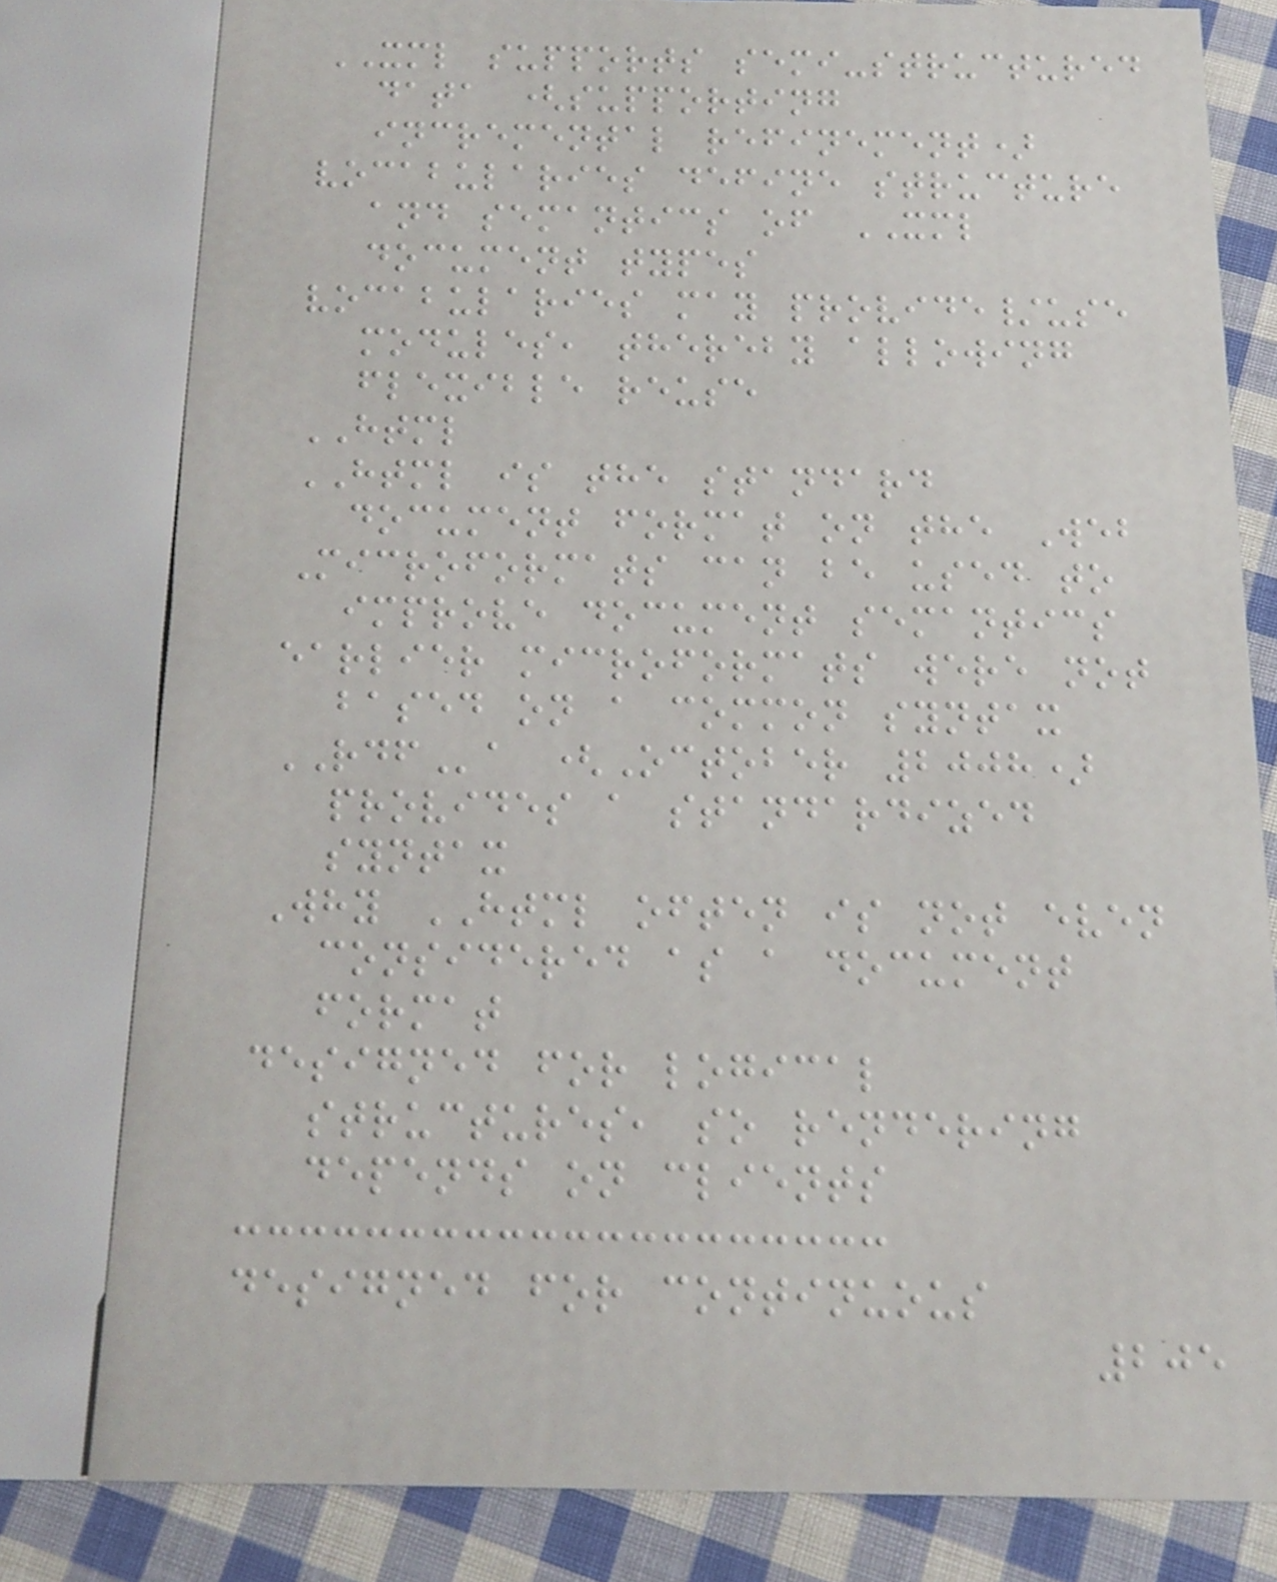XML supports semi-structured
data (supporting
incremental refinement)
vocabularies define structure
and semantics of XML
document types
vocabularies may provide/use
modules, thereby allowing
flexible reuse
HTML
HTML is the standard
document format on the Web
Microformats can be used to
improve document semantics
earlier microformats were not
based on a common syntax
RDFa (October 2008)
provides a standardized
syntax
Why HTML often is not even
considered as a document
format
designed for logical
structures, so rendering
depends on clients
designed for continuous
205
